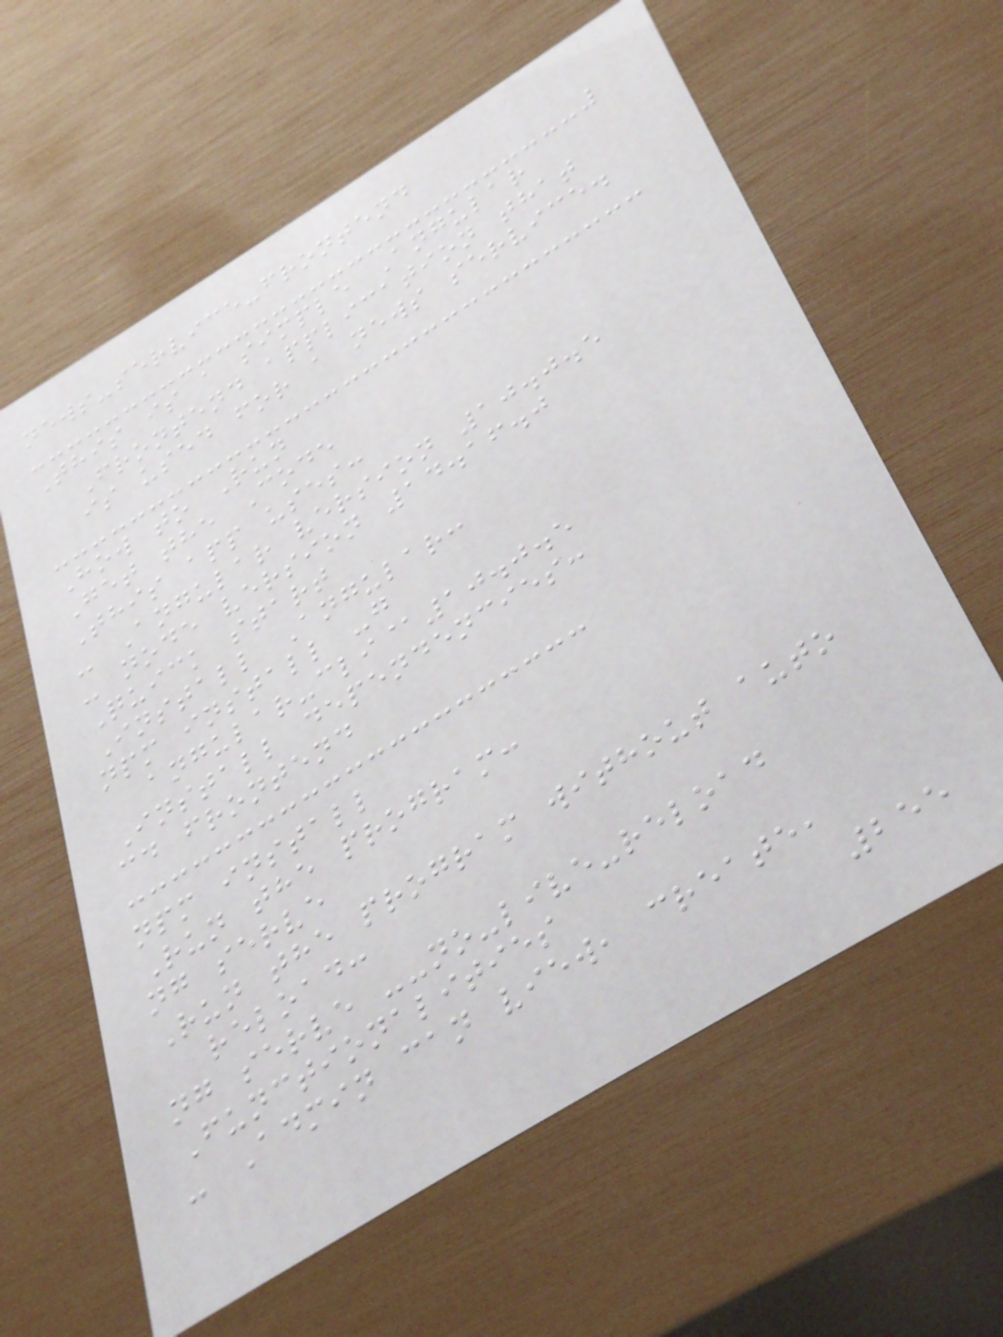news-service-frontend
This is a simple Angular
Frontend application that
is used for a news service.
How to Run
Get the Code
This app uses:
- Angular version 10.0.5
- node version 14.16.0
Quick start
Install Angular:
npm install -g
angular-cli@10.0.5
Install dependencies:
cd frontend
npm install
Run the program:
ng serve
Run the program without auto
reload:
ng serve --no-live-reload
Functionalities
- Admin can view, create,
255
